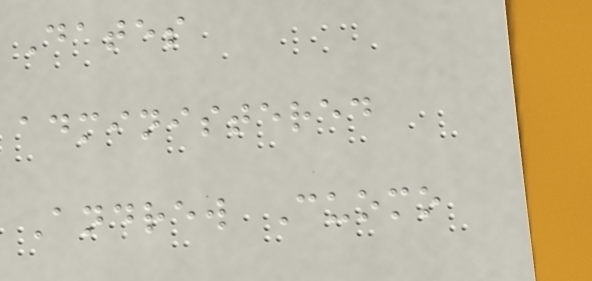Dates
administered
Andrew Cuomo
